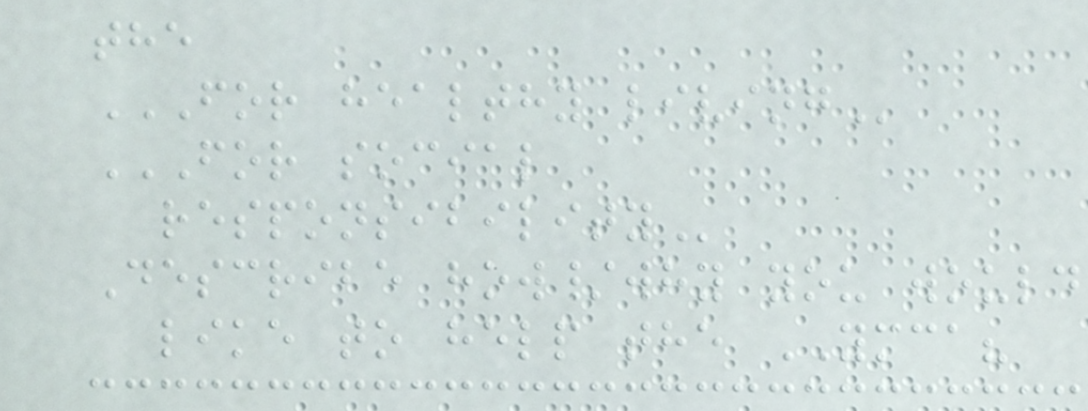the
FOR HEALTHY LIVING
FOR SOCIAL
RESPONSIBILITY
Describe how/why you would
like to help the YMCA?
